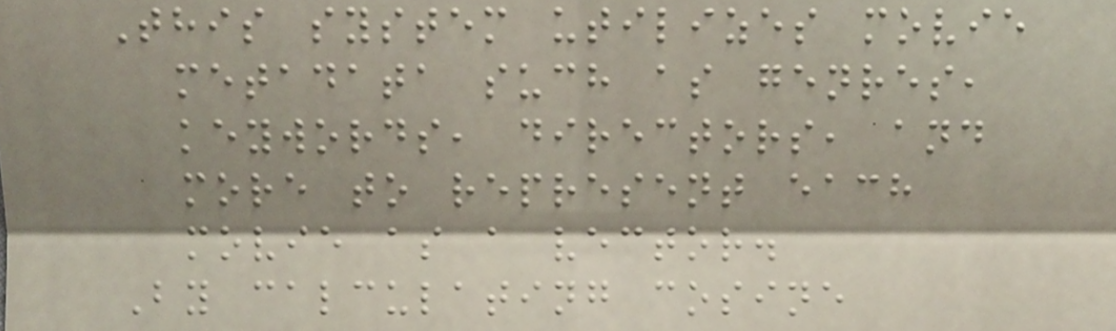This system utilizes movie
metadata such as genres,
keywords, directors, and
more to represent each
movie as a vector.
By calculating cosine
